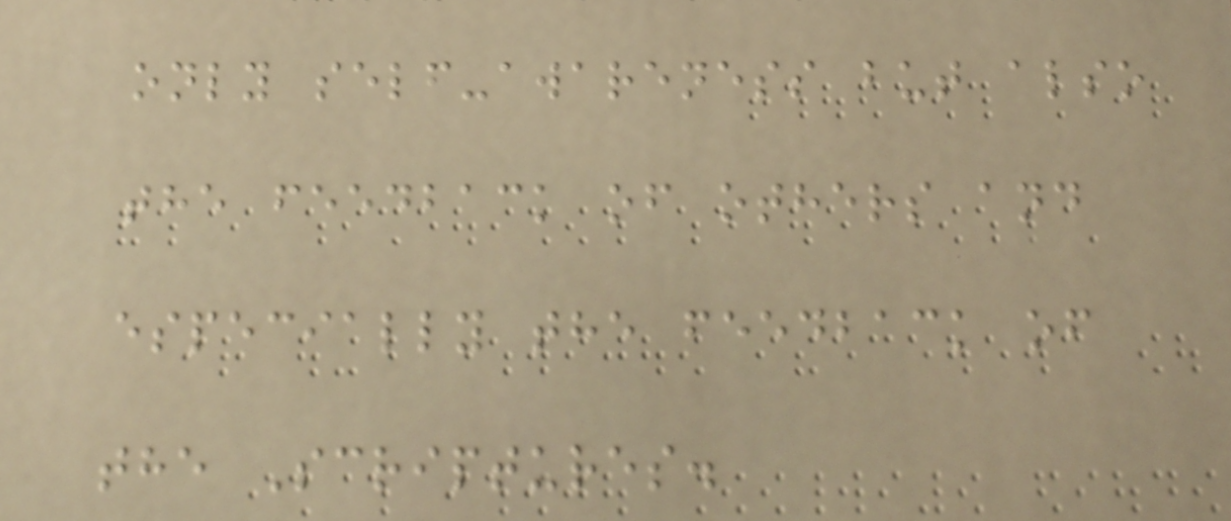only self-awareness but also
the feedback of others and
especially the feedback of
the Scriptures.
